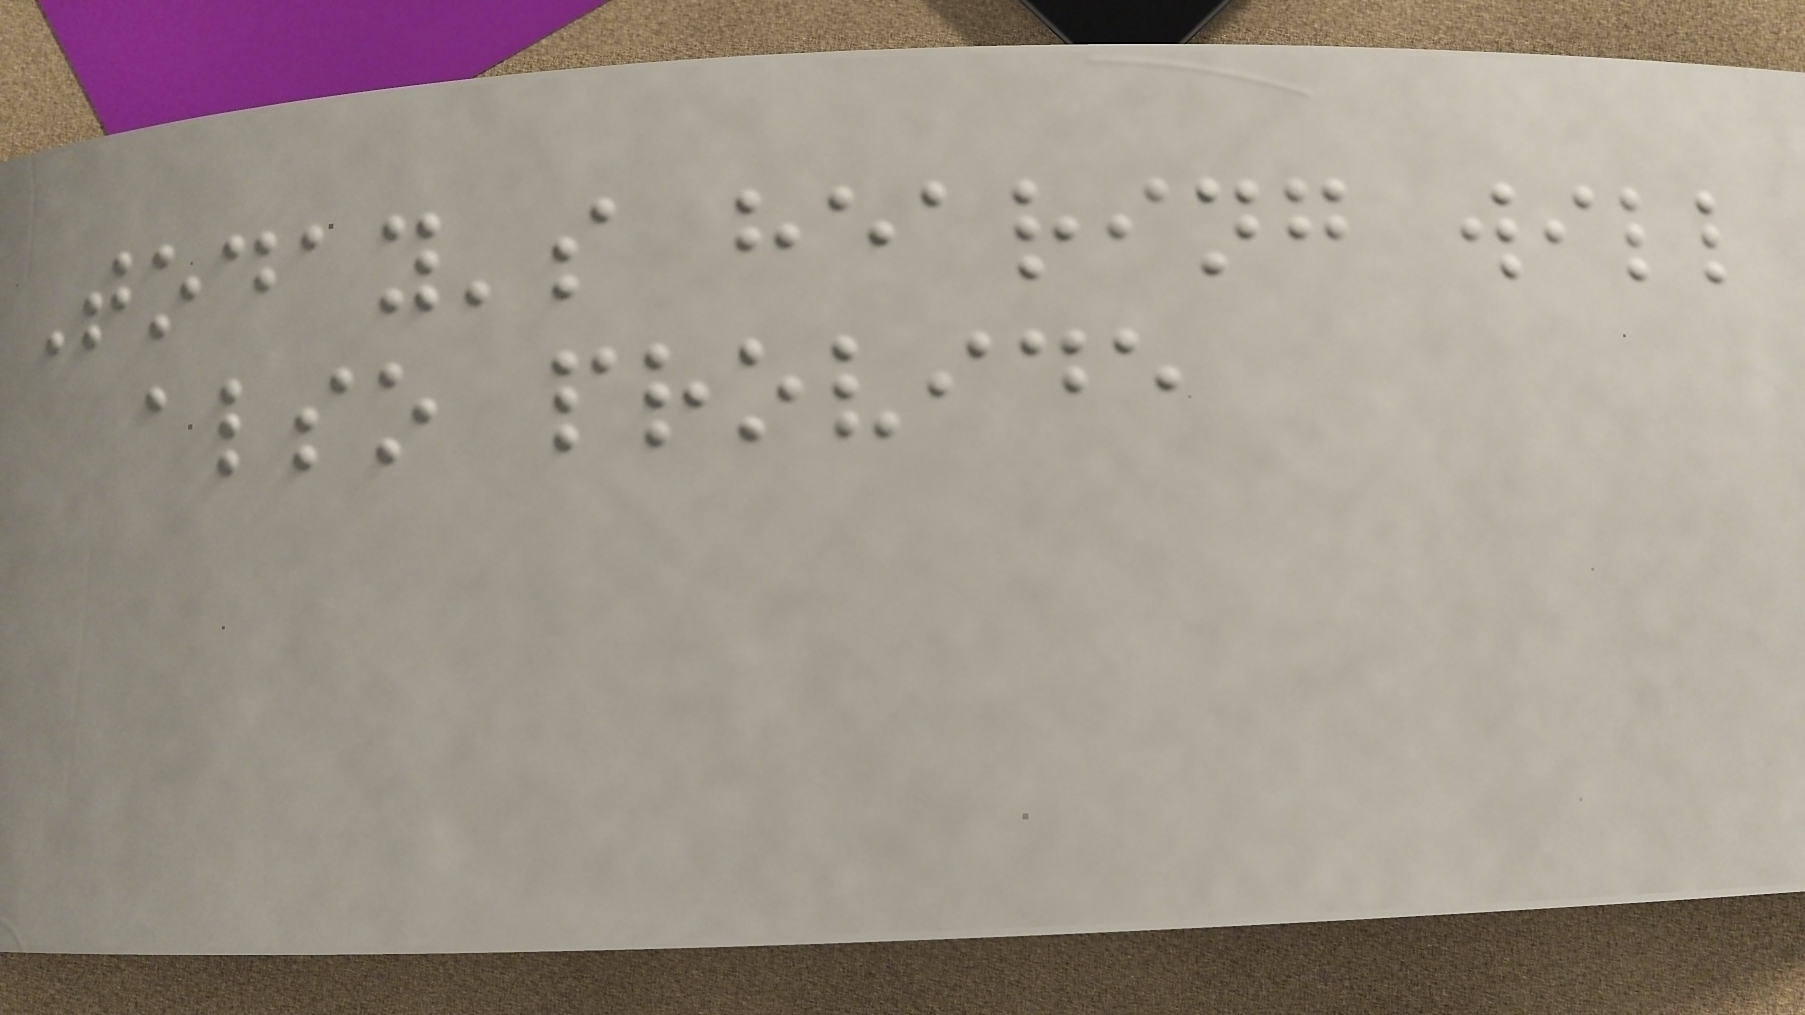Today's hearing will
also provide
